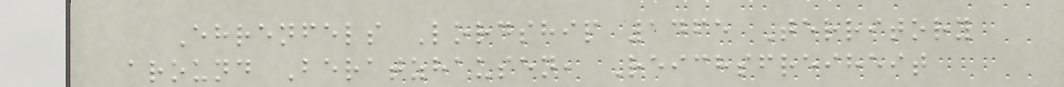Ehrenfels Lordship 1465 Territory
around Beratzhausen, Reichsfreiheit
